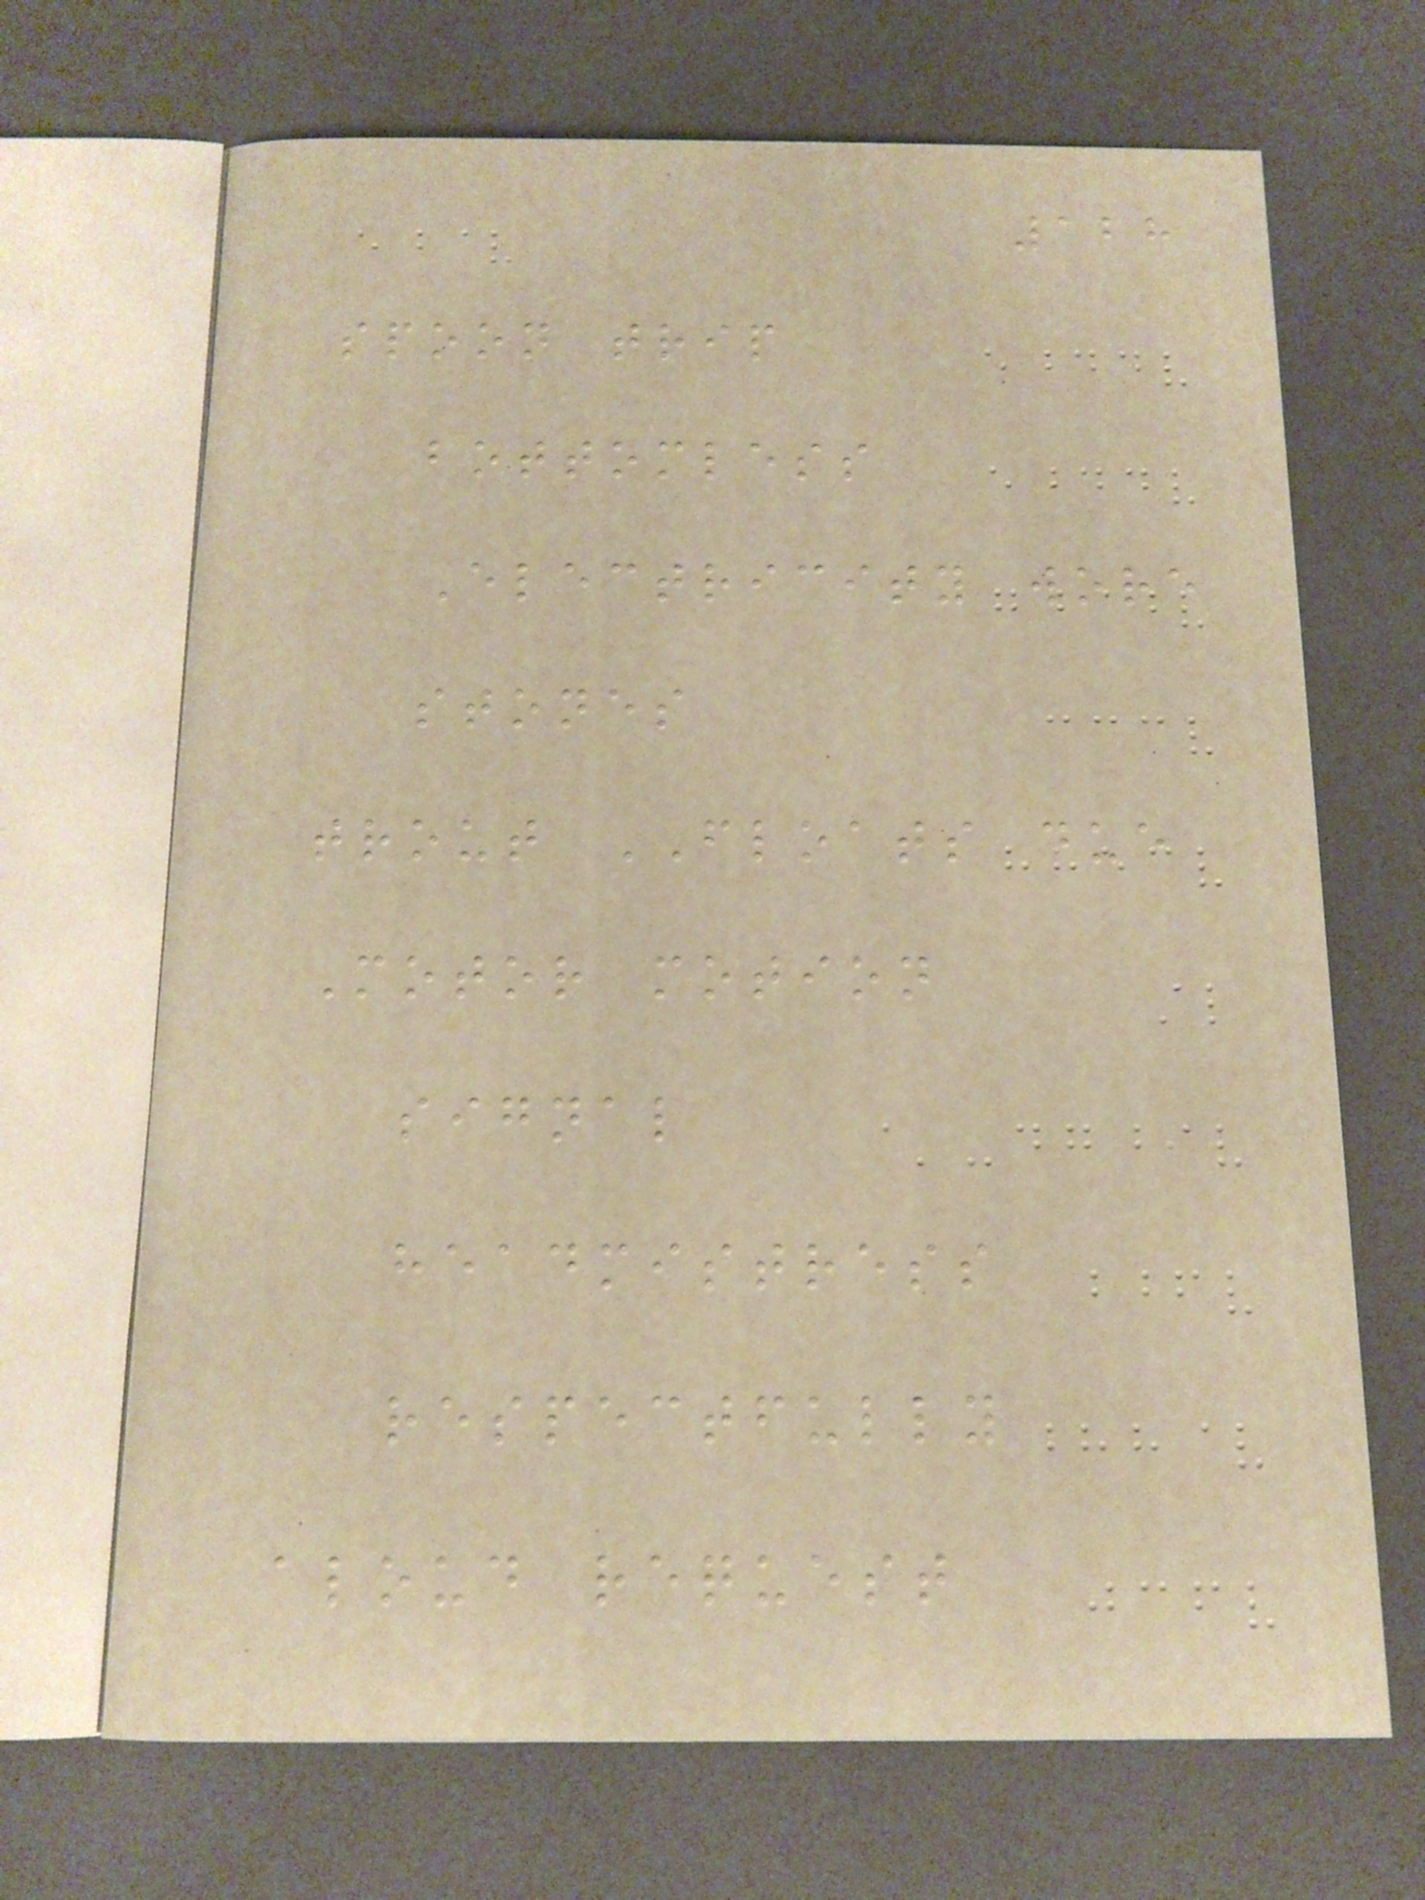128
spoon trip
bottomless
Electricity wore
stones
trout FLOATS due
Motor motion
signal
headmistress
respectfully
aloud request
